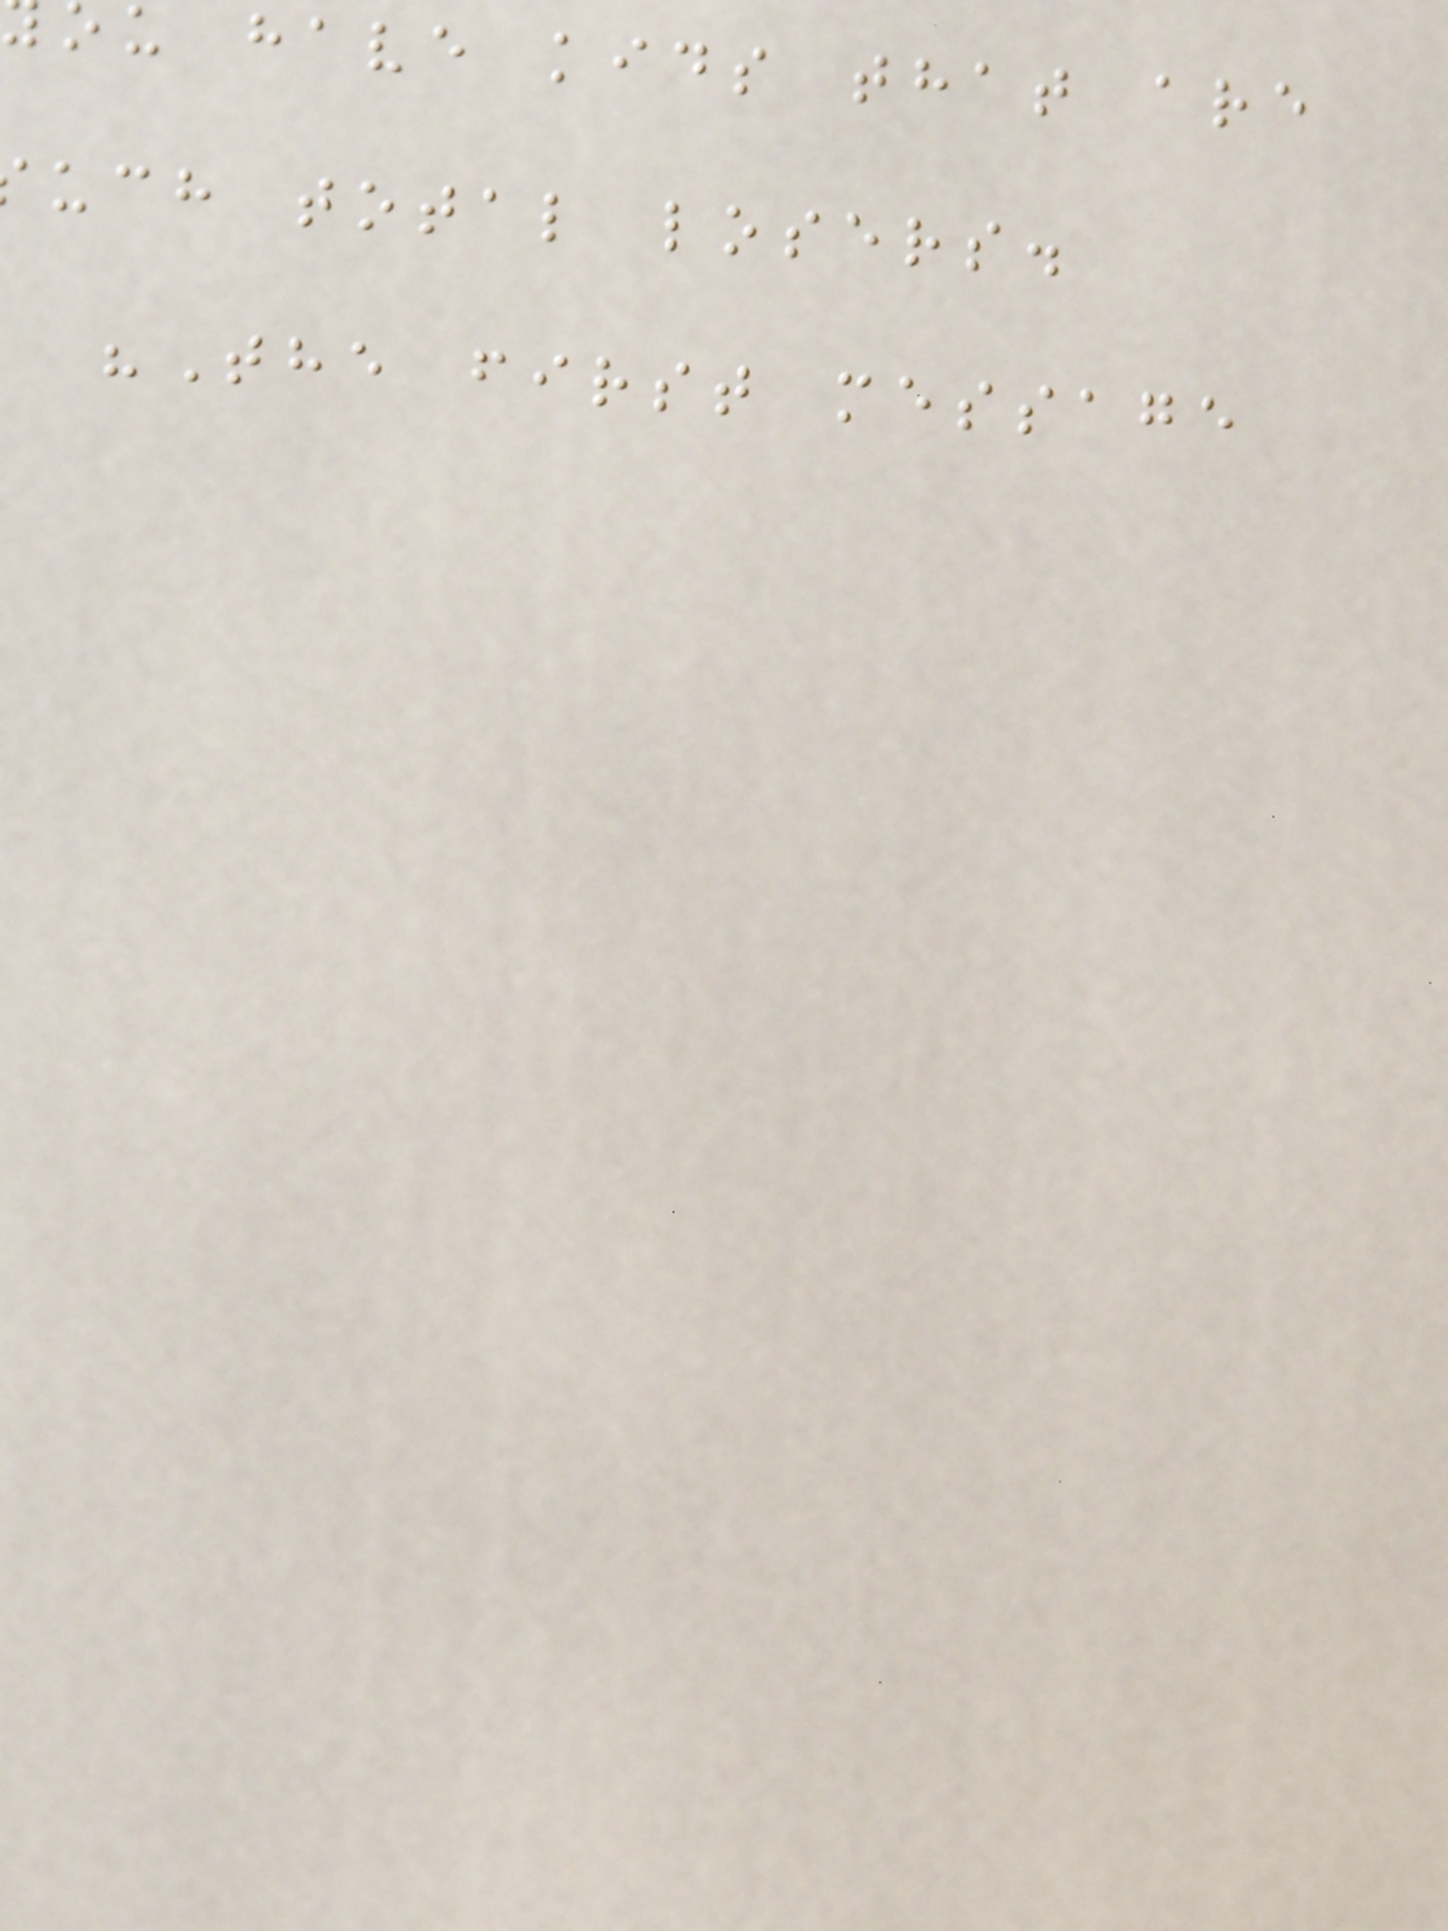u have kids that are
uch total losers.
"The first message
